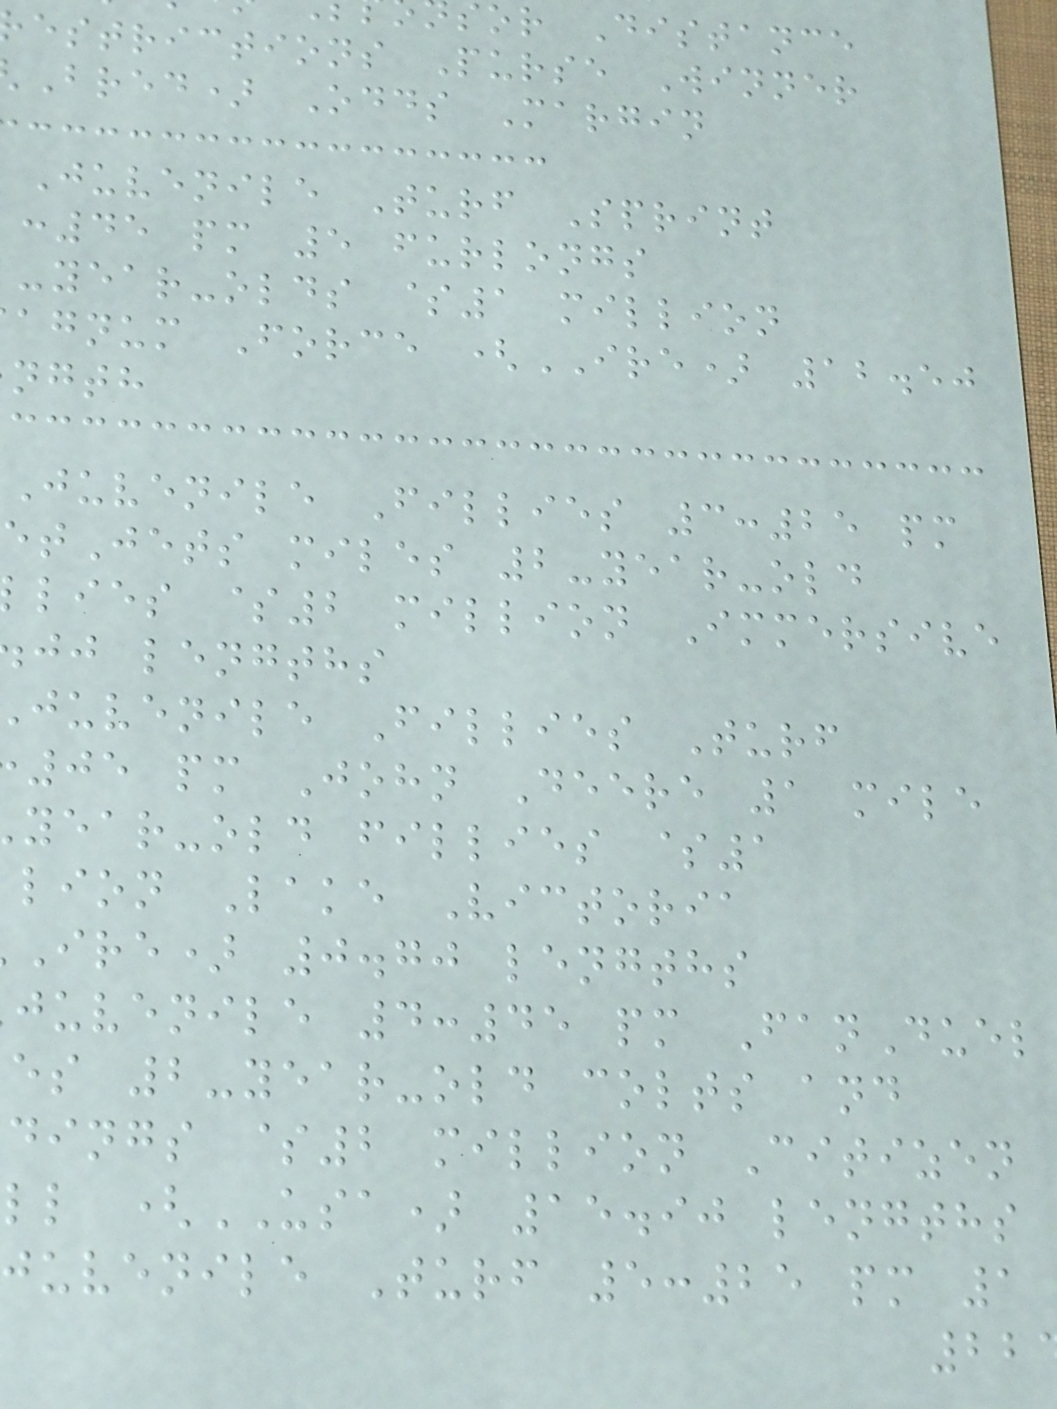or Distance
estrictions Purse Winner
Bred) Odds Margin
Juvenile Turf Sprint
:45 pm 5 furlongs
-year-olds $1 million
agnum Force (IRE) 12.50
ngth
Juvenile Fillies 3:25 pm
etJets miles 2-year-old
lies $2 million Immersive
jj lengths
juvenile Fillies Turf
05 pm John Deere 1 mile
year-old fillies $1
lion Lake Victoria
ire) 0.70 lengths
juvenile 4:45 pm FanDuel
es 2-year-old colts and
dings $2 million Citizen
ll (USA) 15.90 lengths
juvenile Turf 5:25 pm 1
